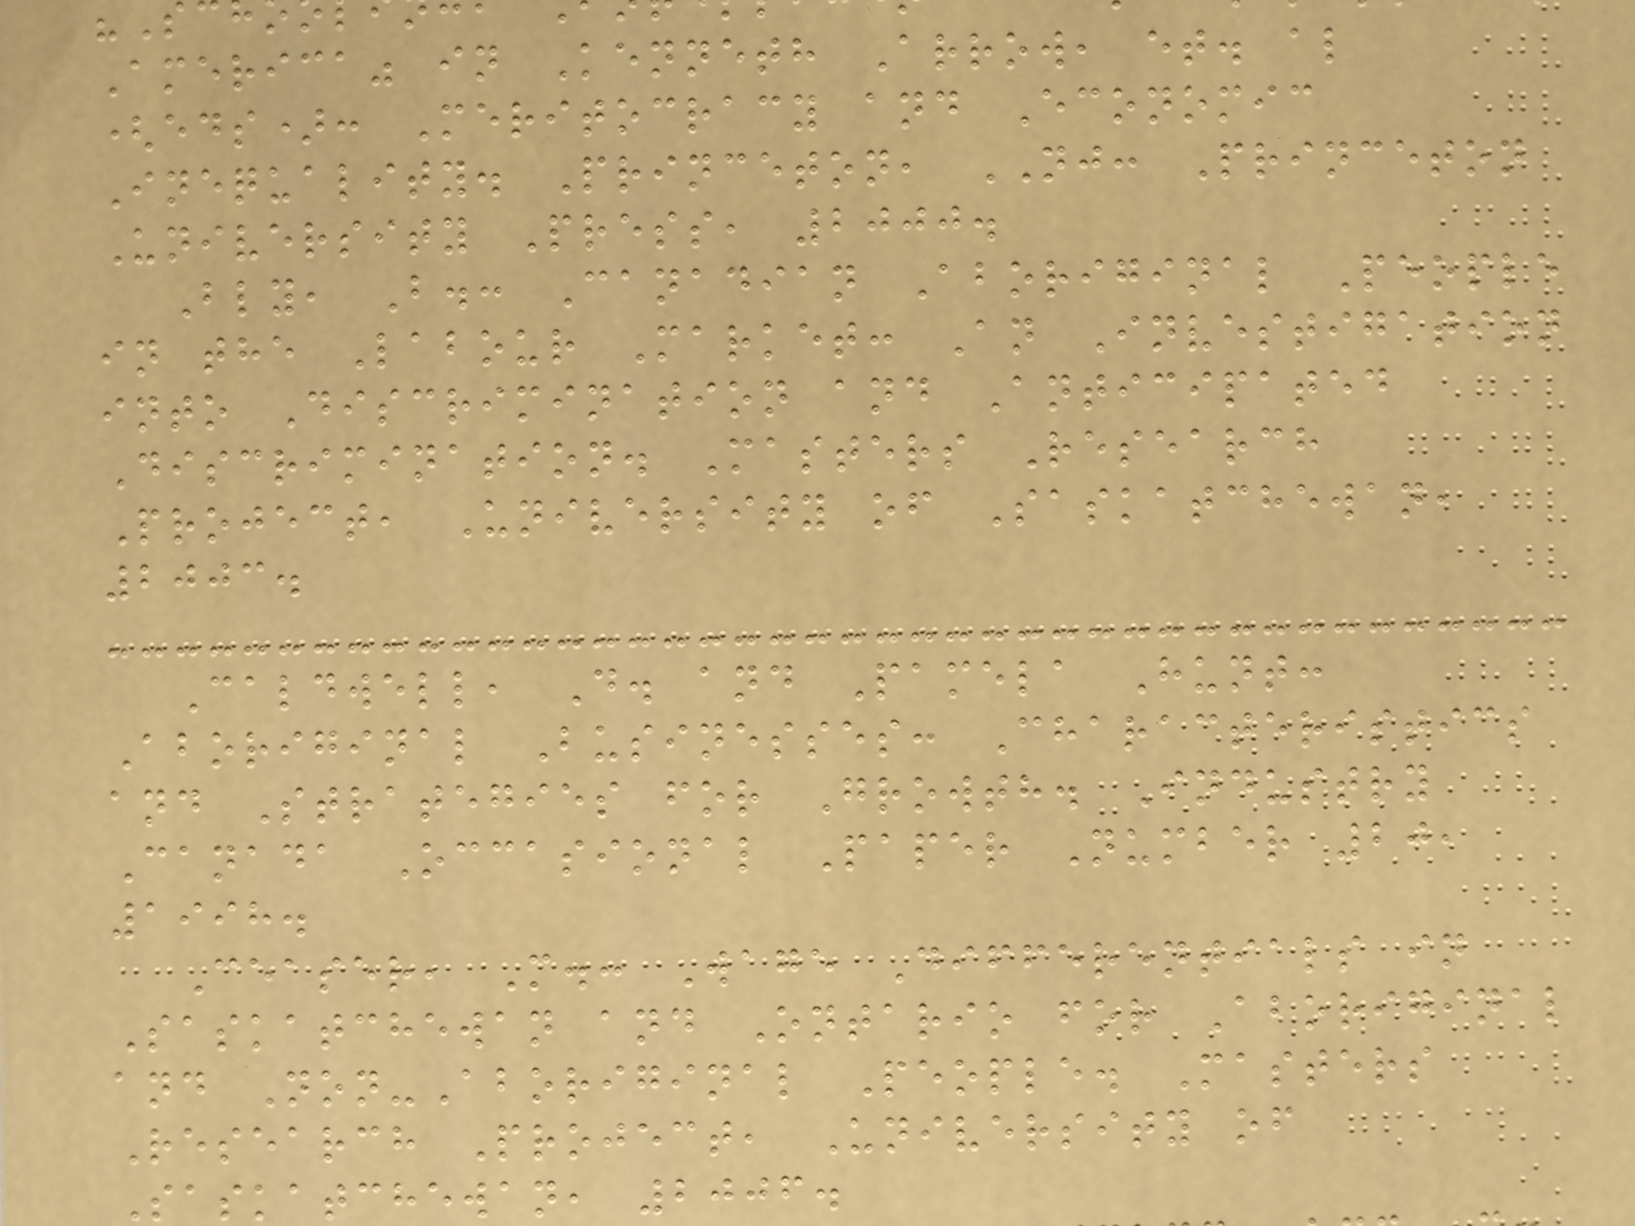America" in Kenneth Arrow, et. al
(eds): Meritocracy and Economic
Inequality. Princeton, NJ: Princeton
University Press, 2000.
Bly, B.: Canadian Aboriginal People
in the Labour Market: An Investigation
into Discrimination and Anticipated
Discrimination. Masters Research
Project, University of Saskatchewan,
2003.
Caldwell, D. and Pamela Hunt:
Aboriginal Businesses: Characteristics
and Strategies for Growth. Industry
Canada Occasional Paper Number 20,
1998.
Ceaser, M.: Wage Differentials in
Saskatchewan and Ontario for Aboriginal
and Non-Aboriginal People. Masters
Research Project, University of
Saskatchewan, 2006.
